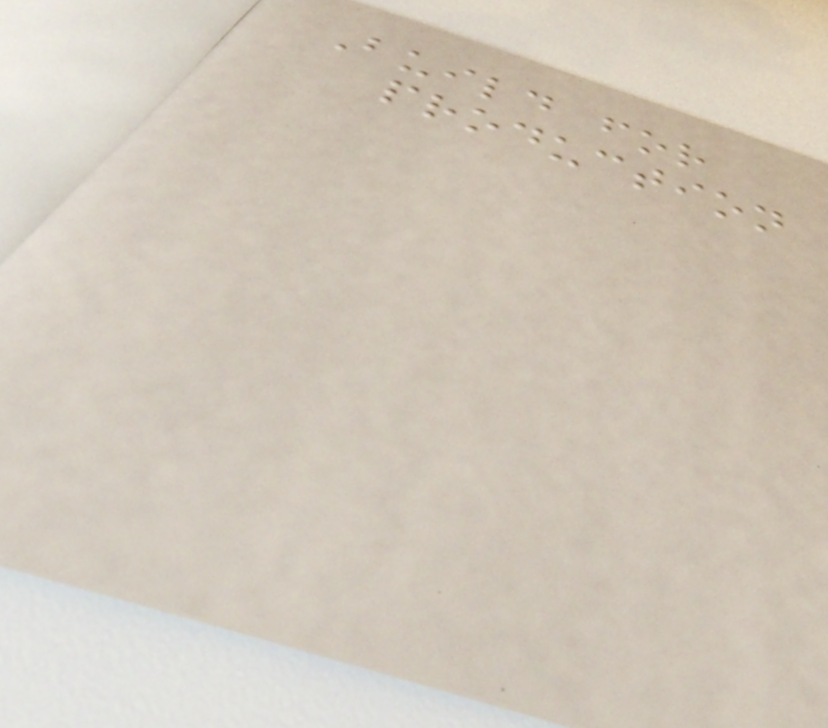Build for
production
